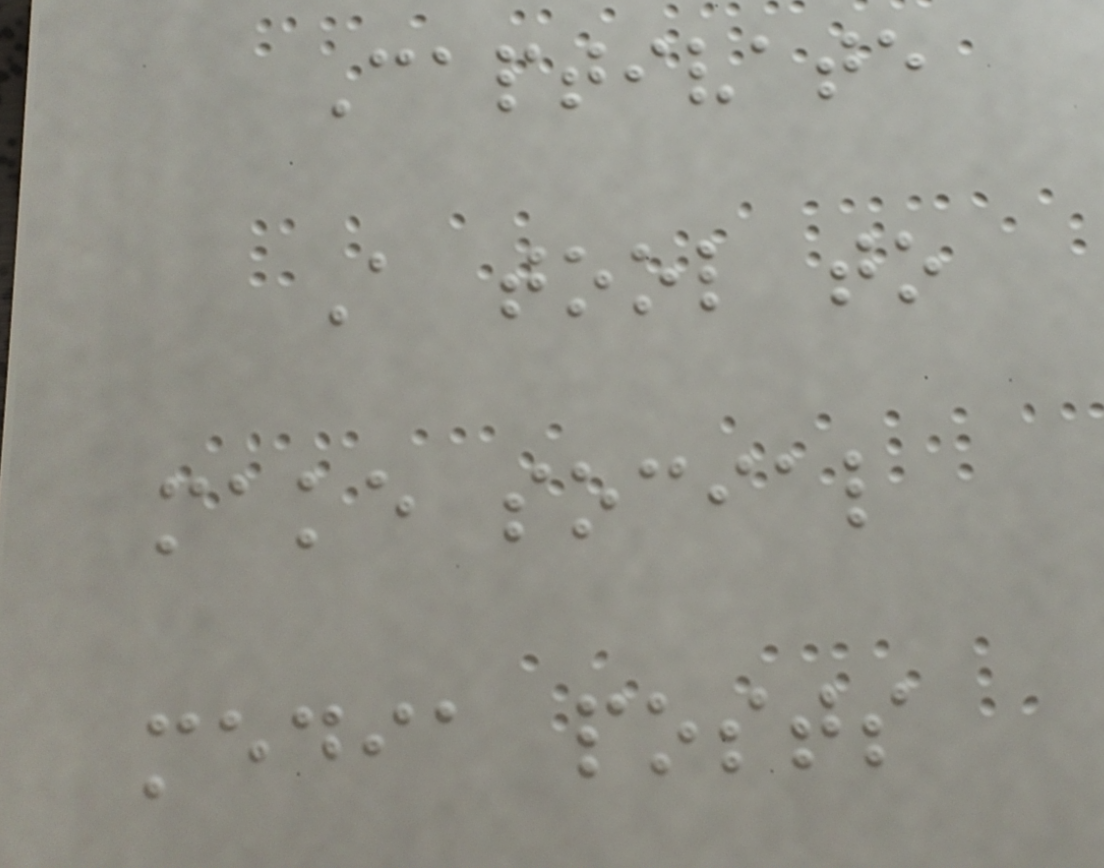Captivate
A tool to
make social
media posts
